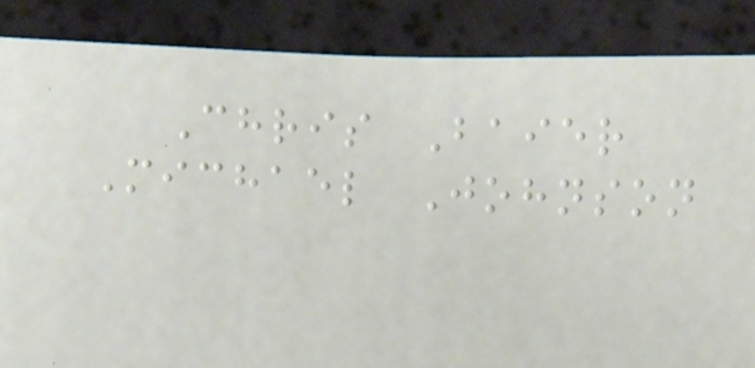Chris Baier
Michael Johnson
